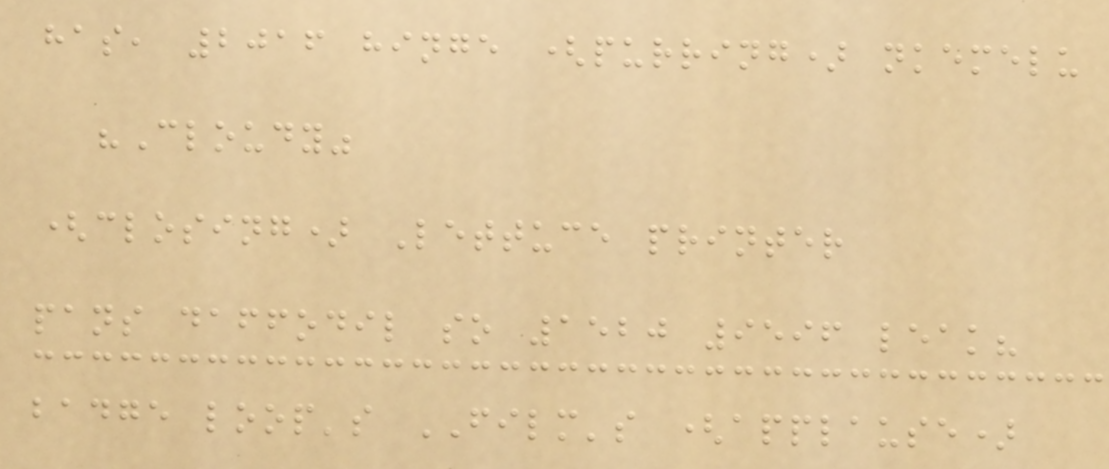has, 2016 hinge (purring) nkemelu
"Cloudy"
(closing) Lettuce printer
pans daffodil so 1520 9596 leak?
badge loop's FILM's (applause)
